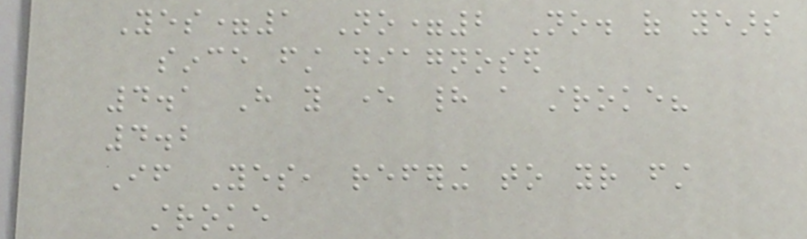Yes=1 No=2 No. of years
since first diagnosed
4.1 Have you ever had a stroke?
4.2
If Yes, refering to your first
stroke
